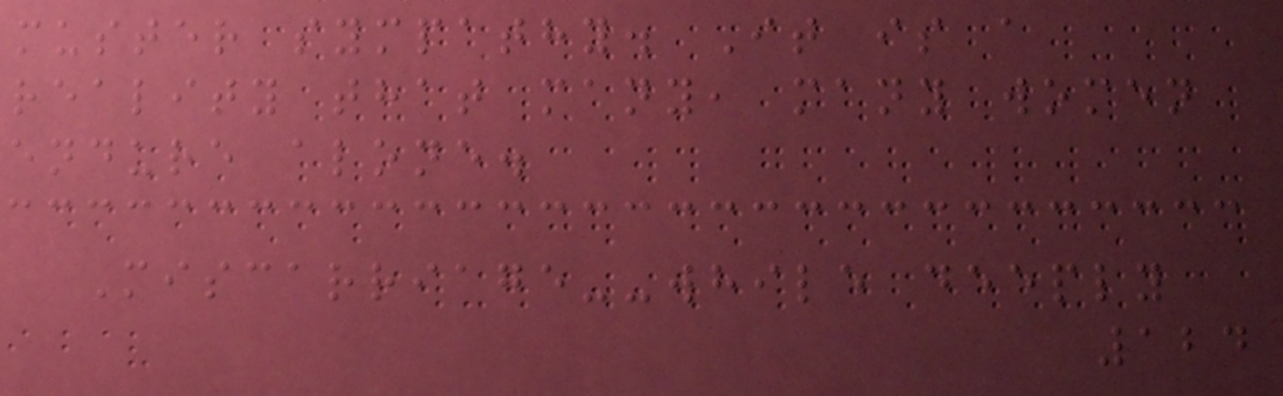muster sympathy. It is a
reality that many, many women
endure alone.
Miscarriage--while deeply
124
